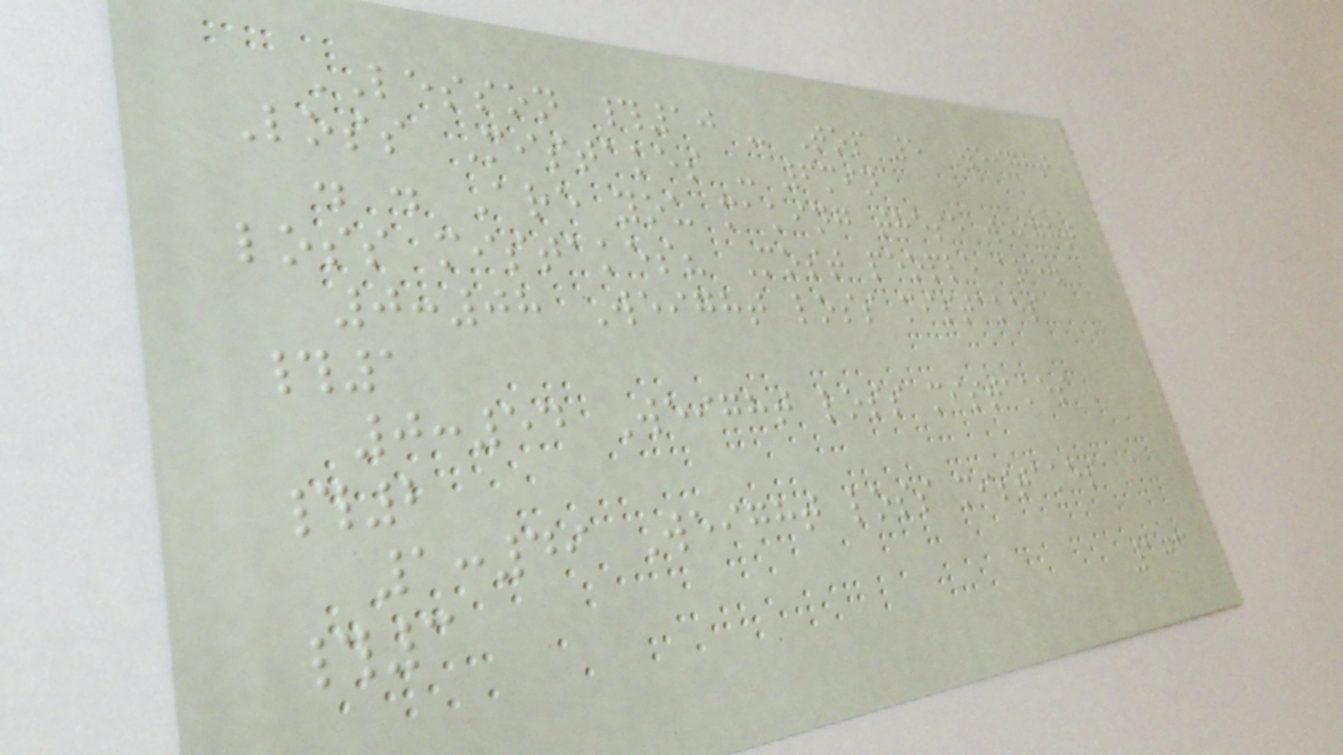LESSON #10 - Top 5 Weight
Loss Mistakes - 6min
. . Are you making these weight
loss mistakes? Most people are.
0:08 Weight loss mistakes
#1
0:54 Weight loss mistakes
#2
1:49 Weight loss mistakes
#3
173
